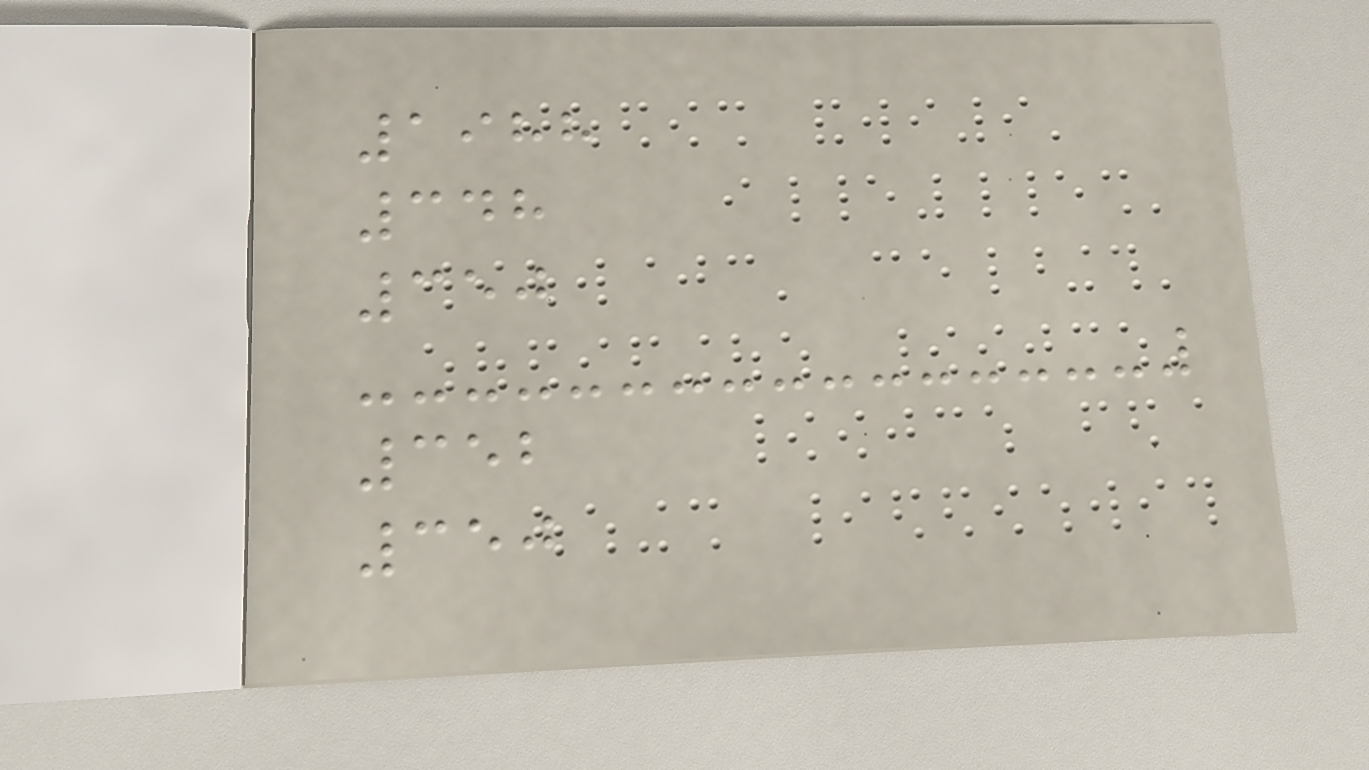1988
348
350
352
350
